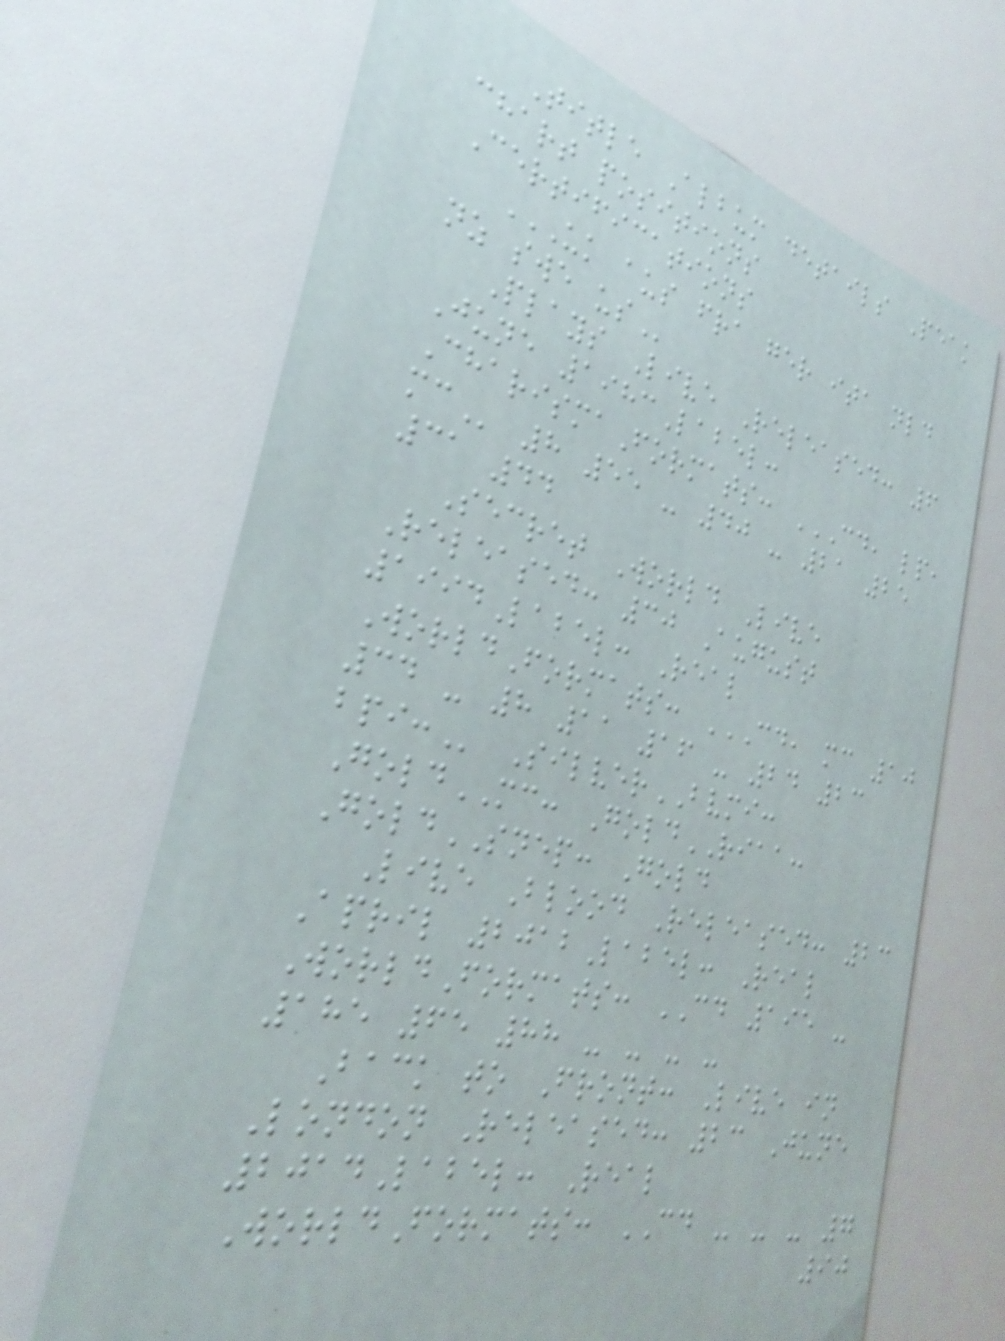Title Album details Peak
chart positions
Certifications
UK AUS FRA GER ITA NLD
NZ SWE US
Plays Live Released: 6
June 1983Label:
CharismaFormats: CD, LP,
MC 8 55 - 40 - 21 25
31 44
Secret World Live
Released: 30 August
1994Label: Real
WorldFormats: CD, MC 10
34 - 8 11 16 - 24 23
BPI: SilverBVMI:
GoldMC: GoldRIAA:
GoldSNEP: Gold
Live Blood Released: 23
April 2012Label: Real
WorldFormats: CD 195 -
185 65 88 - - - -
Back to Front: Live in
London Released: 23 June
2014Label: Real
WorldFormats: CD - - - 7
90
